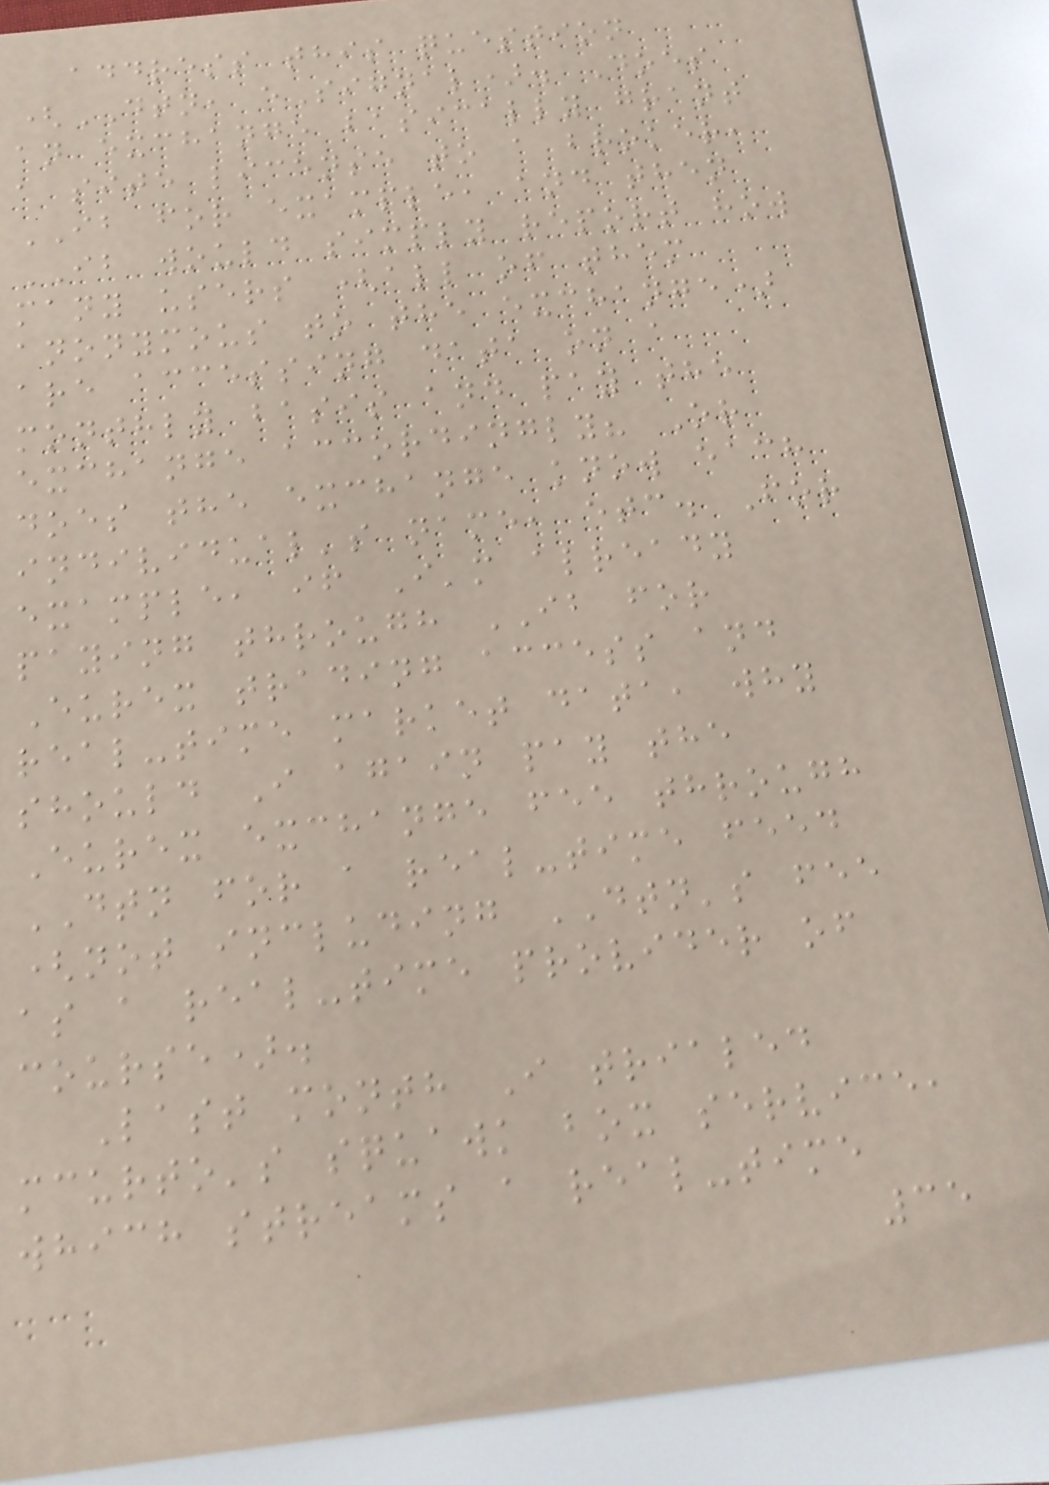address this question
(DTN, eSignal). Does
an exchange basically grant
a site license to a broker,
IB for example, and then
IB would simply report how
many users (all of them
anonymous to the exchange)
are accessing data on a
monthly basis and pay the
exchange accordingly? Or
does the exchange know each
individual's name, etc. For
example, if I'm already
paying through IB for
Eurex trading access and
real-time market data, why
should I again pay the
Eurex exchange fee through
DTN for a real-time feed
(not including DTN's fee
as a real-time provider of
course).
Last month I trialed
mcurto's squawk box service,
which streams a real-time
35
